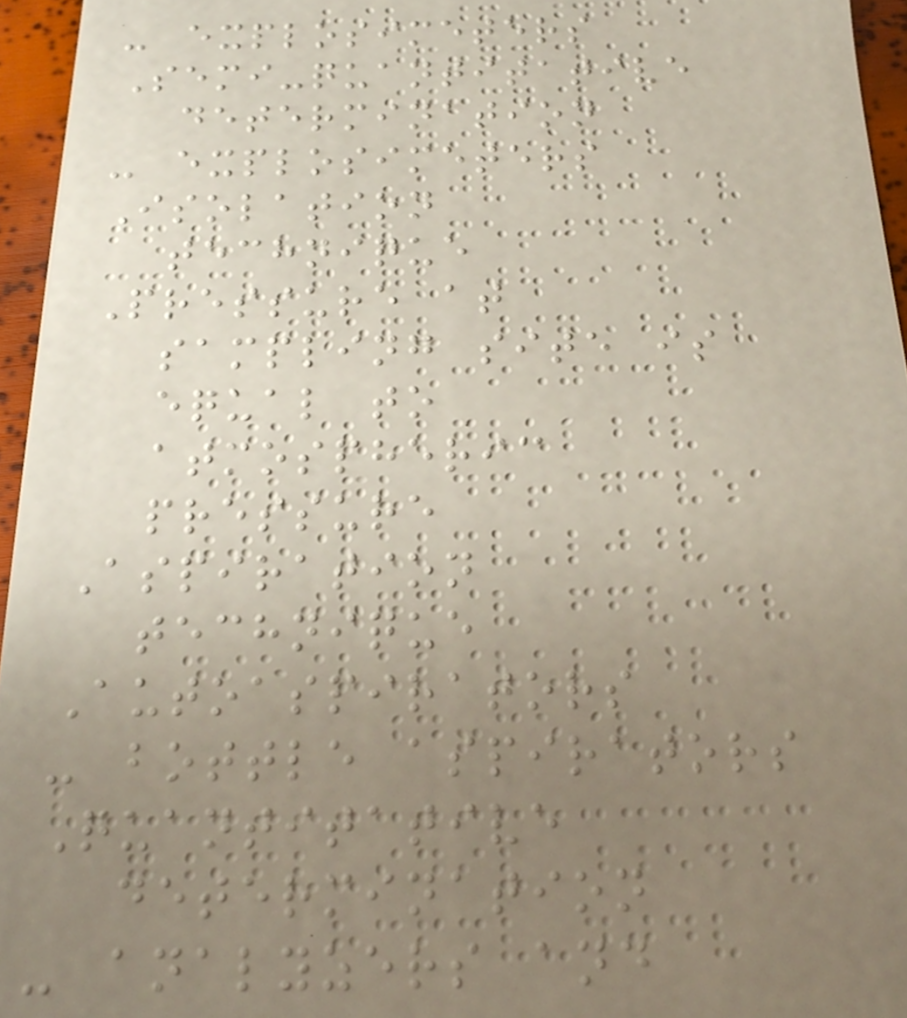- explosimeters
Semi-quantitative
determination
- explosimeters
Isolation
technique
Pressure at
sampling site is
equal to
atmospheric
pressure
Aspiration
technique
Autoaspirators
- bottle aspirators
Quantitative
determination
- analyzers and
